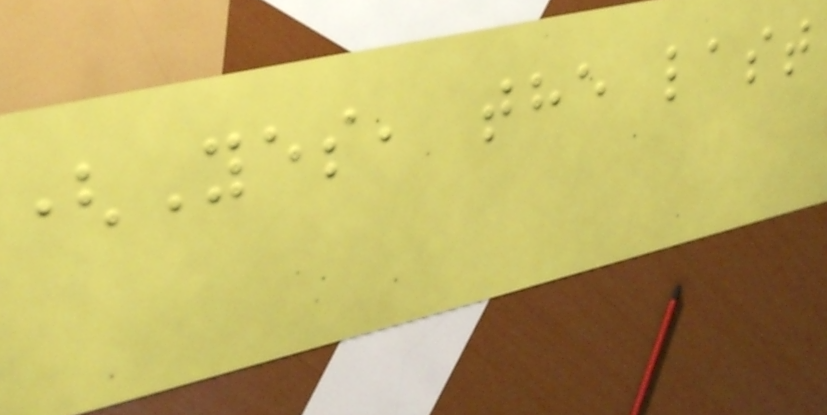(Yes, the last
